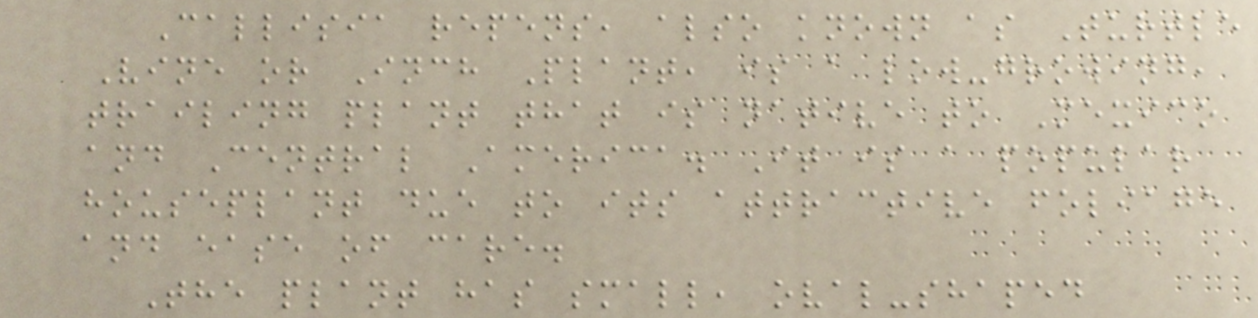Callisia repens, also known as Turtle
Vine or Inch Plant, is a low-growing,
trailing plant that is native to Mexico
and Central America. It is a popular
houseplant due to its attractive foliage
and ease of care.
The plant has small, oval-shaped
